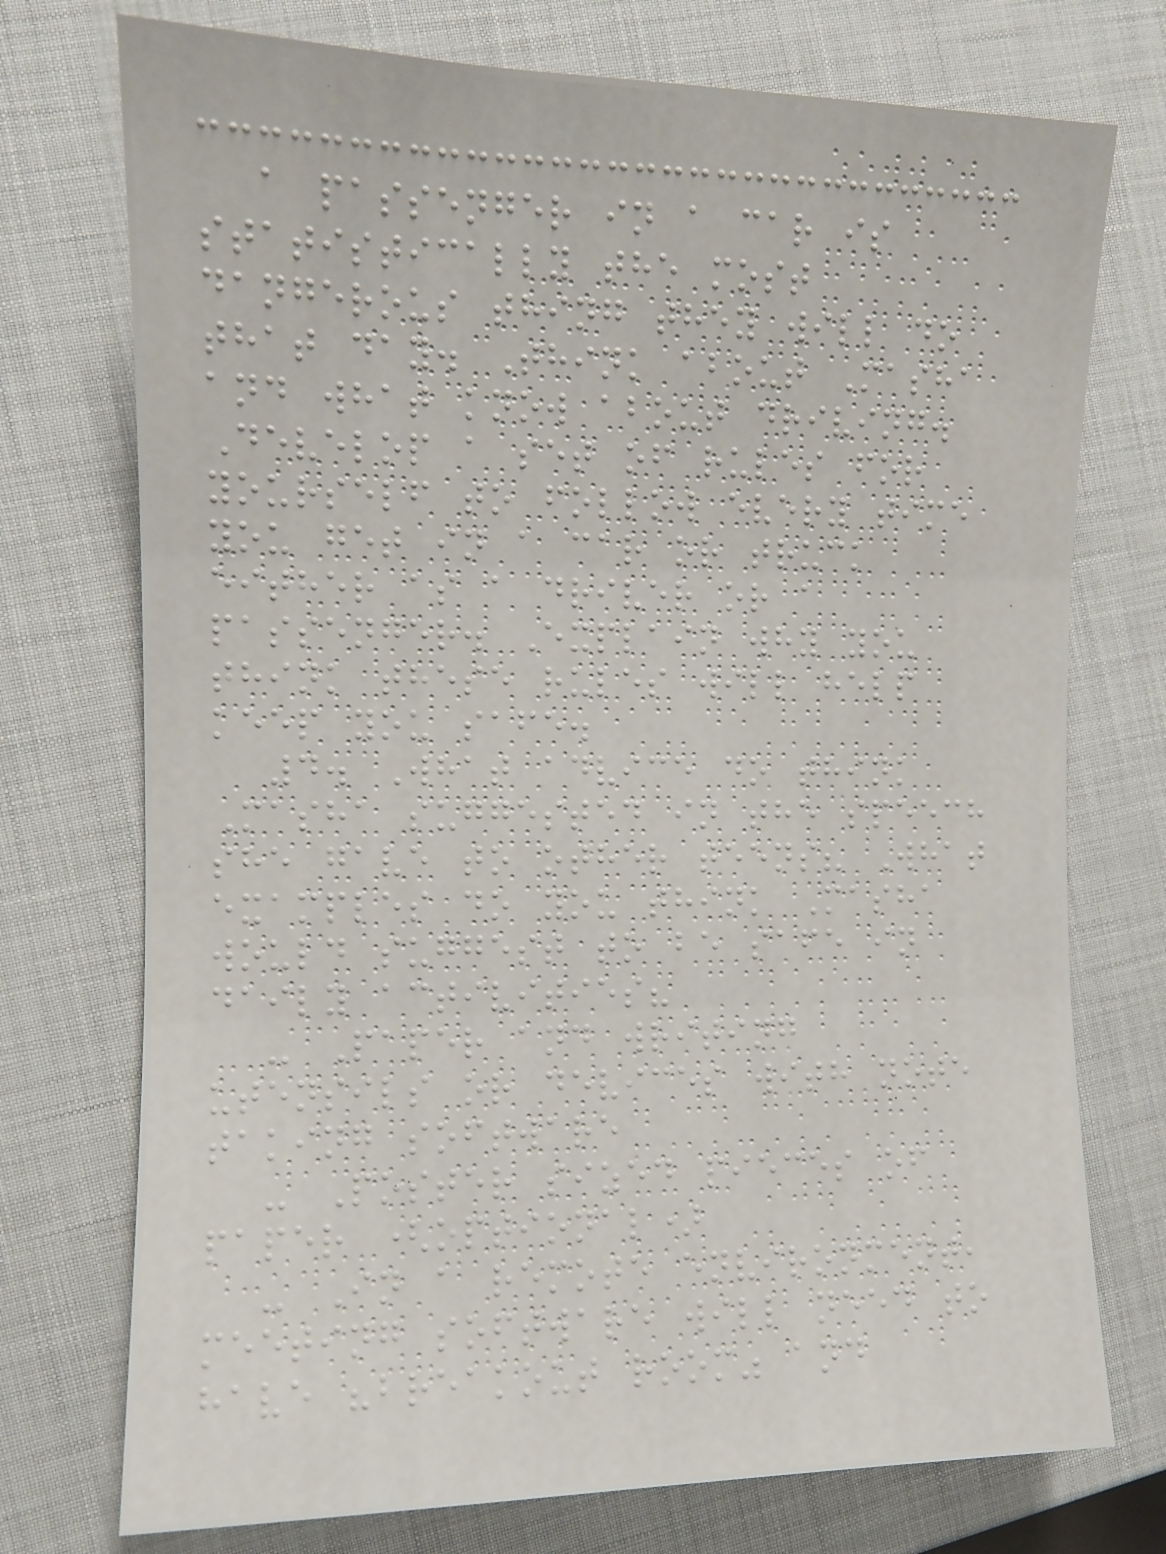a passenger in a car is
statistically the most
dangerous thing they will do
that day. Think about Masha
and what know about driving.
Develop a set of rules for
yourself to follow every time
you get in a car or truck
either as a driver or a
passenger. Explain why you
think these rules will help
keep you safe.
4. What advice do think
Masha suggested in the speech
she gave to other teens? What
examples do you think Masha
would suggest to be safe in
daily activities?
- Paper and writing
utensils or devices with note
taking software
- Poster sized pieces of
paper (optional)
- In a remote environment,
meeting software will need to
have "breakout room" and
